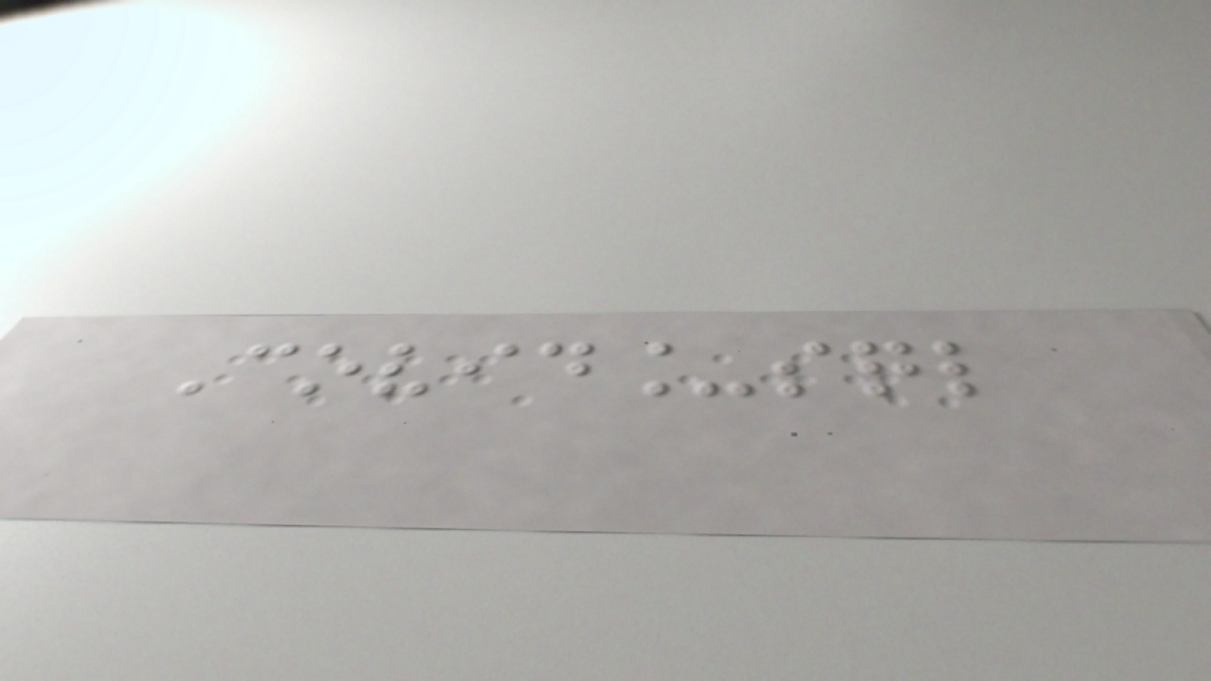Covid_sql
